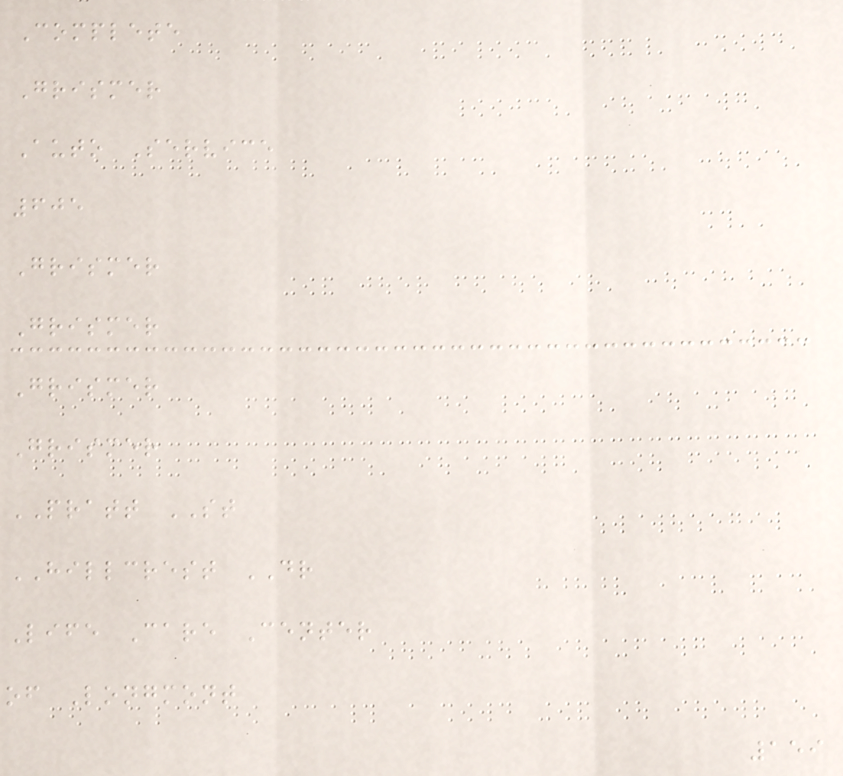Complete
Grismer
Auto Service
605
Grismer
Grismer
Grismer
Grismer
PRATT ST
HILLCREST DR
Life Care Center
of Longmont
159
